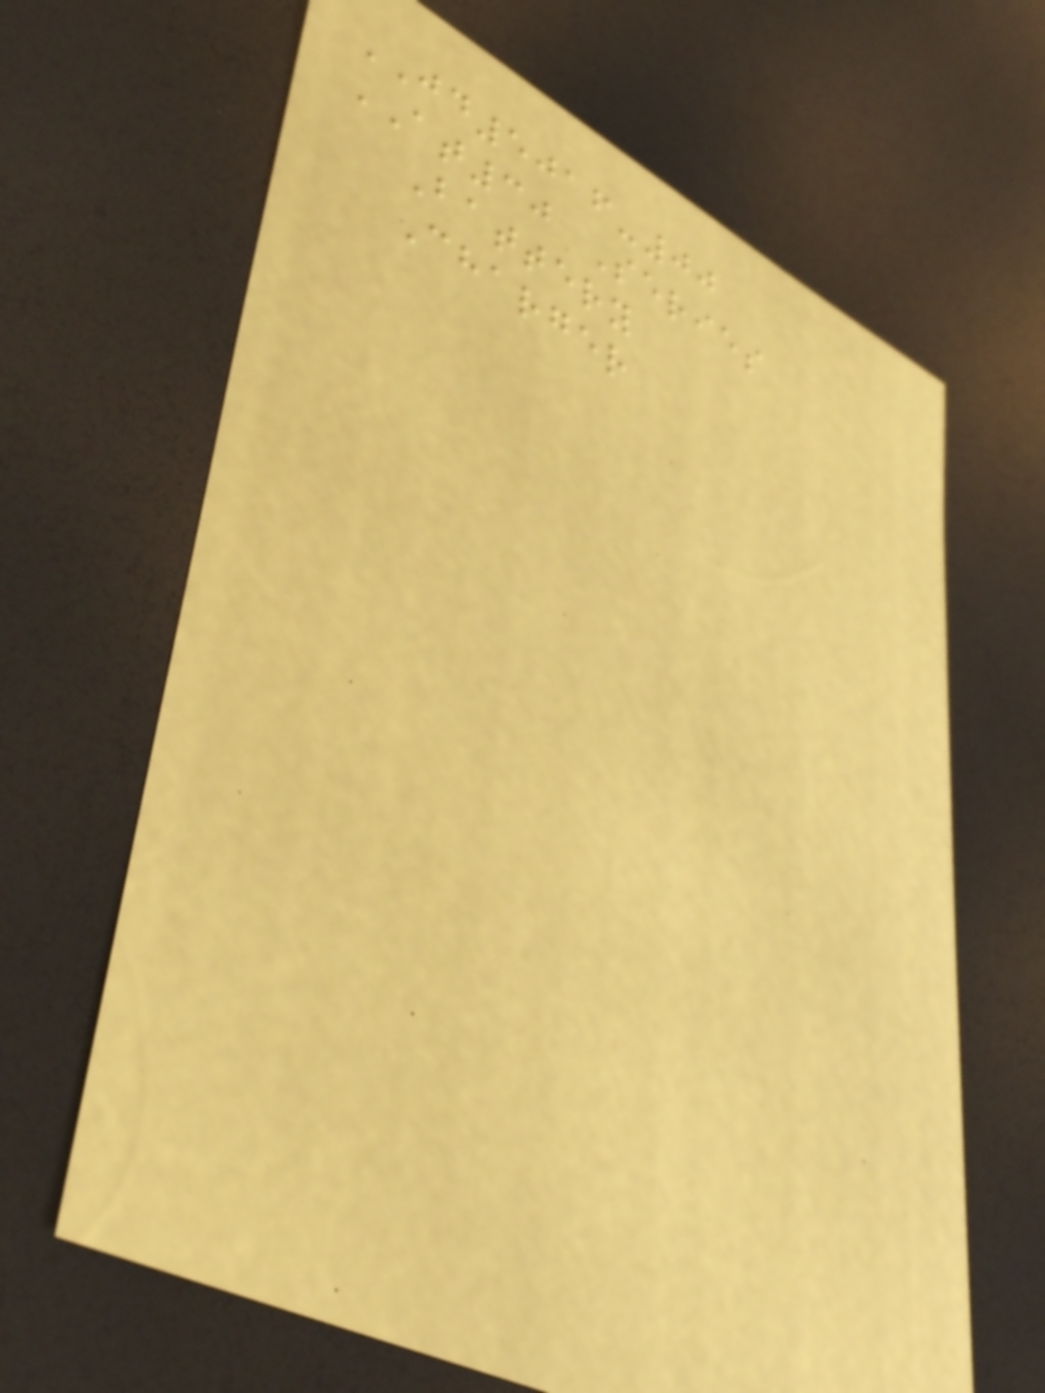JD5016-00
AT30 Series
Battery
Charger
